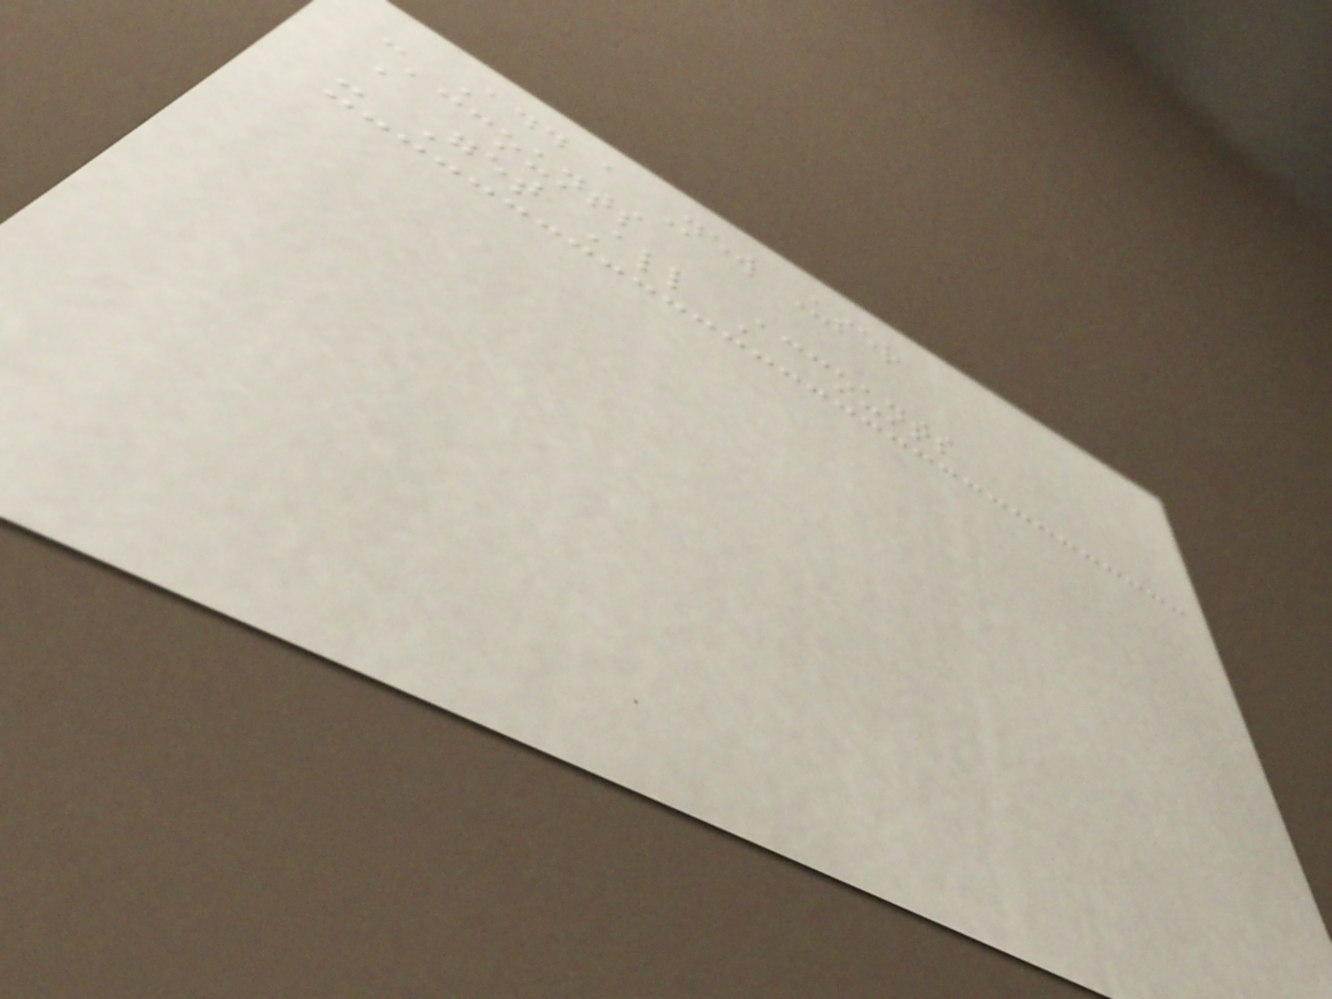- Add a New User
Accounts
- Get All Accounts
